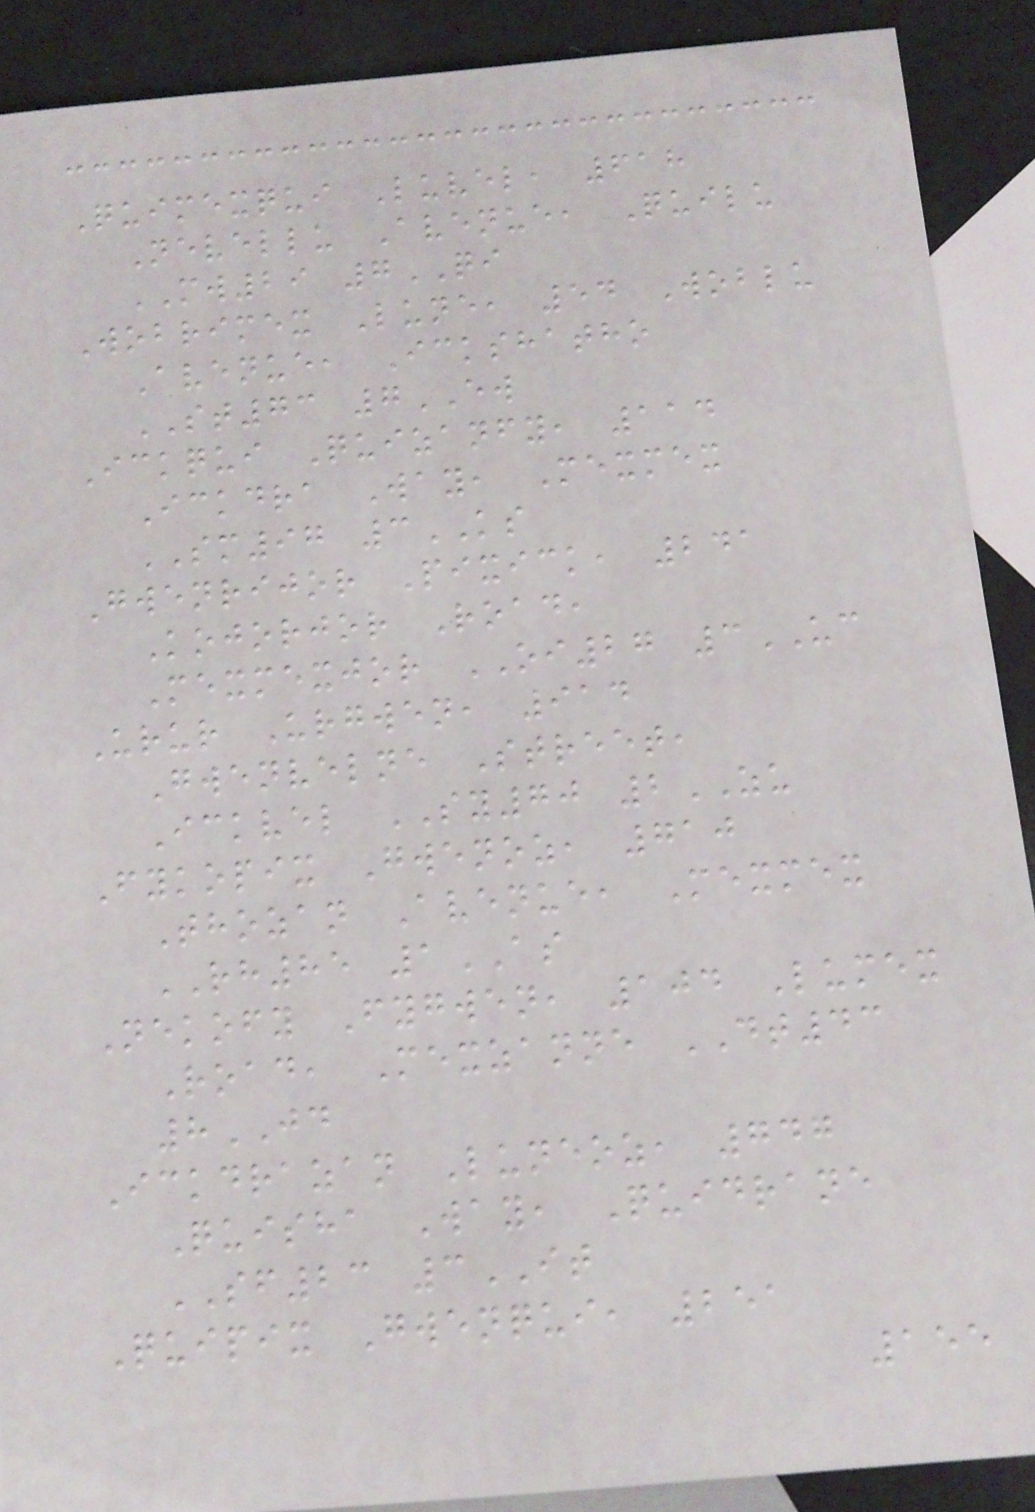Quimexqui Luvel, 618
Nevellu Avenue, Quilu
MW29 7QI
Wobrimex Lune, 54 Woblu
Avenue, Ickshatho
ST73 7EW
Ickqui Quizanfy, 114
Ickdra Way, Mexmex
SM97 3KS
Gwenrijor Pixick, 241
Kojorjor Road,
Mexmexjor OI27 3UC
Urur Urgwen, 914
Gwenvelne Street,
Ickvel SY70 2ZU
Fykopix Gwenoz, 710
Thozan Avenue, Mexmex
RH85 1AS
Nekofy Fygwen, 104 Lumex
Road, Mexzanne DT43
8JD
Ickdrazan Luneoz, 747
Quisha Way, Quidrane
SF23 3IT
Quipix Gwenqui, 251
155
